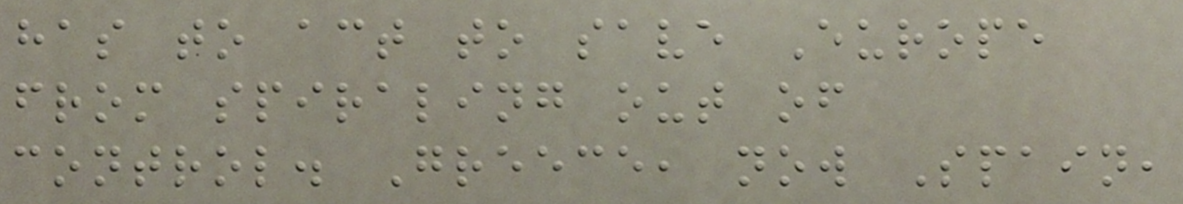has to act to save Europe
from spiraling out of
control. Greece, now Spain,
